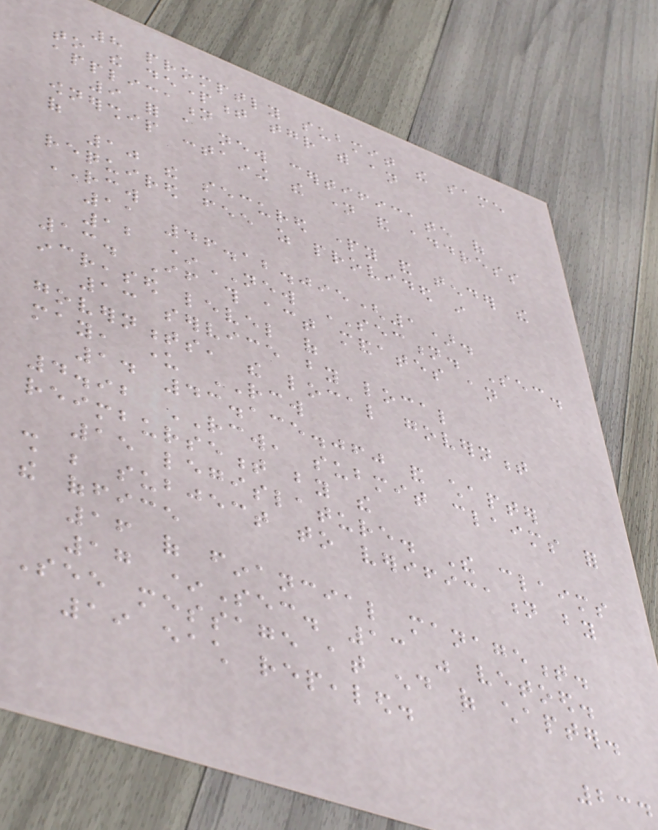8 promptly submit the same
to the department together with an
application
9 for a new certificate of
ownership containing the name and address
of
10 the secured party and tender the
required fee as provided in
RCW
11 46.12.095(1).
12 *NEW SECTION. Sec.
13. If this act mandates an
increased level of
13 service by local
governments, the local government
may, under RCW
14 43.135.060 and chapter
4.92 RCW, submit claims for
reimbursement by the
15 legislature. The claims
shall be subject to verification by
the office
16 of financial management.
17 *Sec. 13 was vetoed.
See message at end of chapter.
19 each repealed.
234
